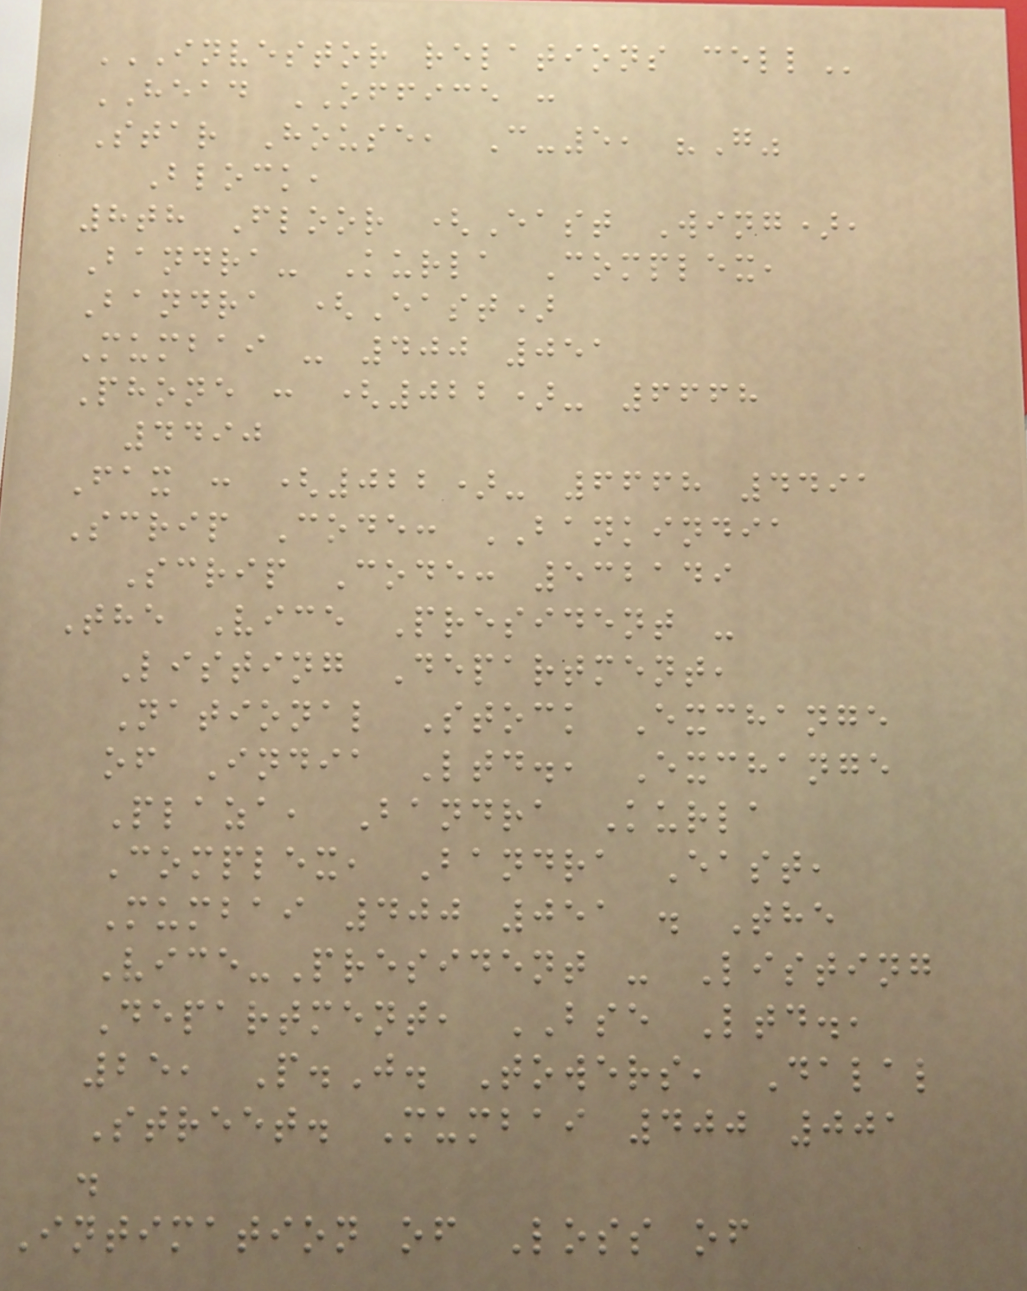INVESTOR RELATIONS CELL
HEAD OFFICE :
Star House, C-5, "G"
Block,
8th Floor (East Wing),
Bandra- Kurla Complex,
Bandra (East)
Mumbai - 400 051
Phone : (022)- 6668
4490
Fax : (022)- 6668 4491
Scrip Code: BANKINDIA
Scrip Code: 532149
The Vice President -
Listing Department,
National Stock Exchange
of India Ltd., Exchange
Plaza, Bandra Kurla
Complex, Bandra East,
Mumbai 400 051 . The
Vice-President - Listing
Department, BSE Ltd.,
25, P.J. Towers, Dalal
Street. Mumbai 400 001
.
Intimation of Loss of
